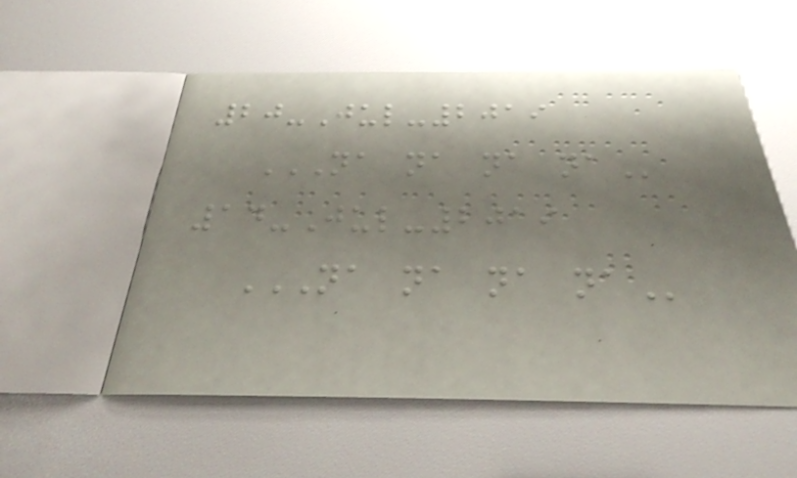20-Jul-2019
NA NA NA NA
14-Jul-2019
NA NA NA NA
